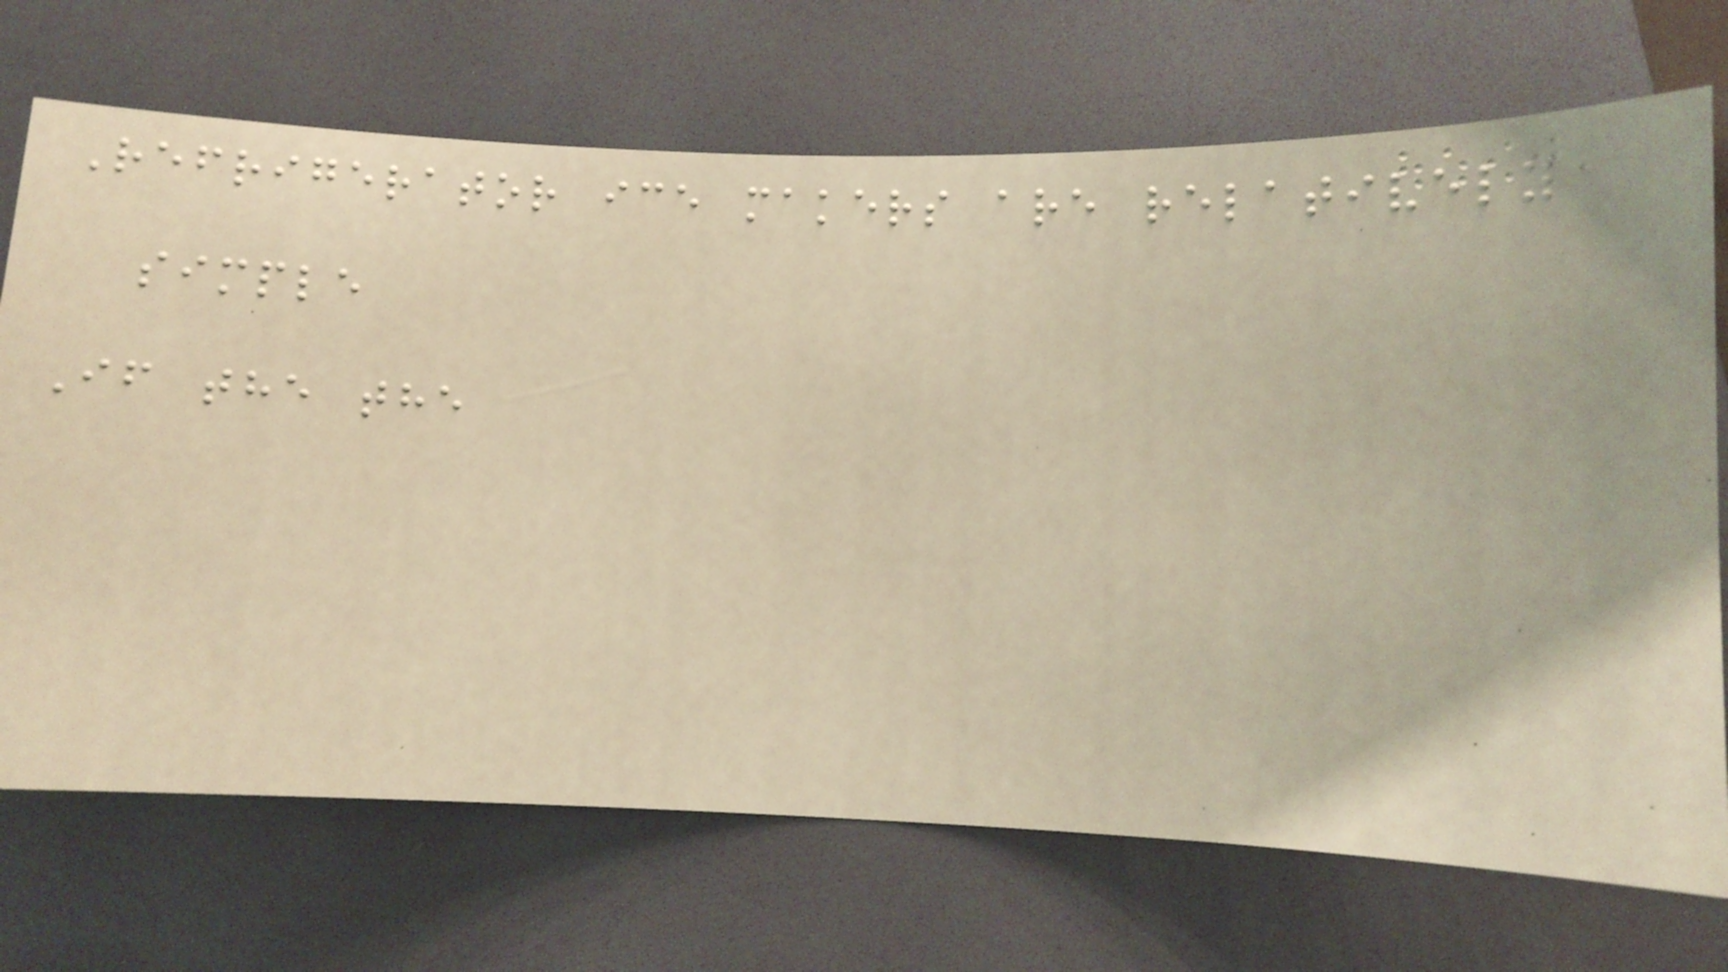Refrigerator ice makers are relatively
simple
If the the
